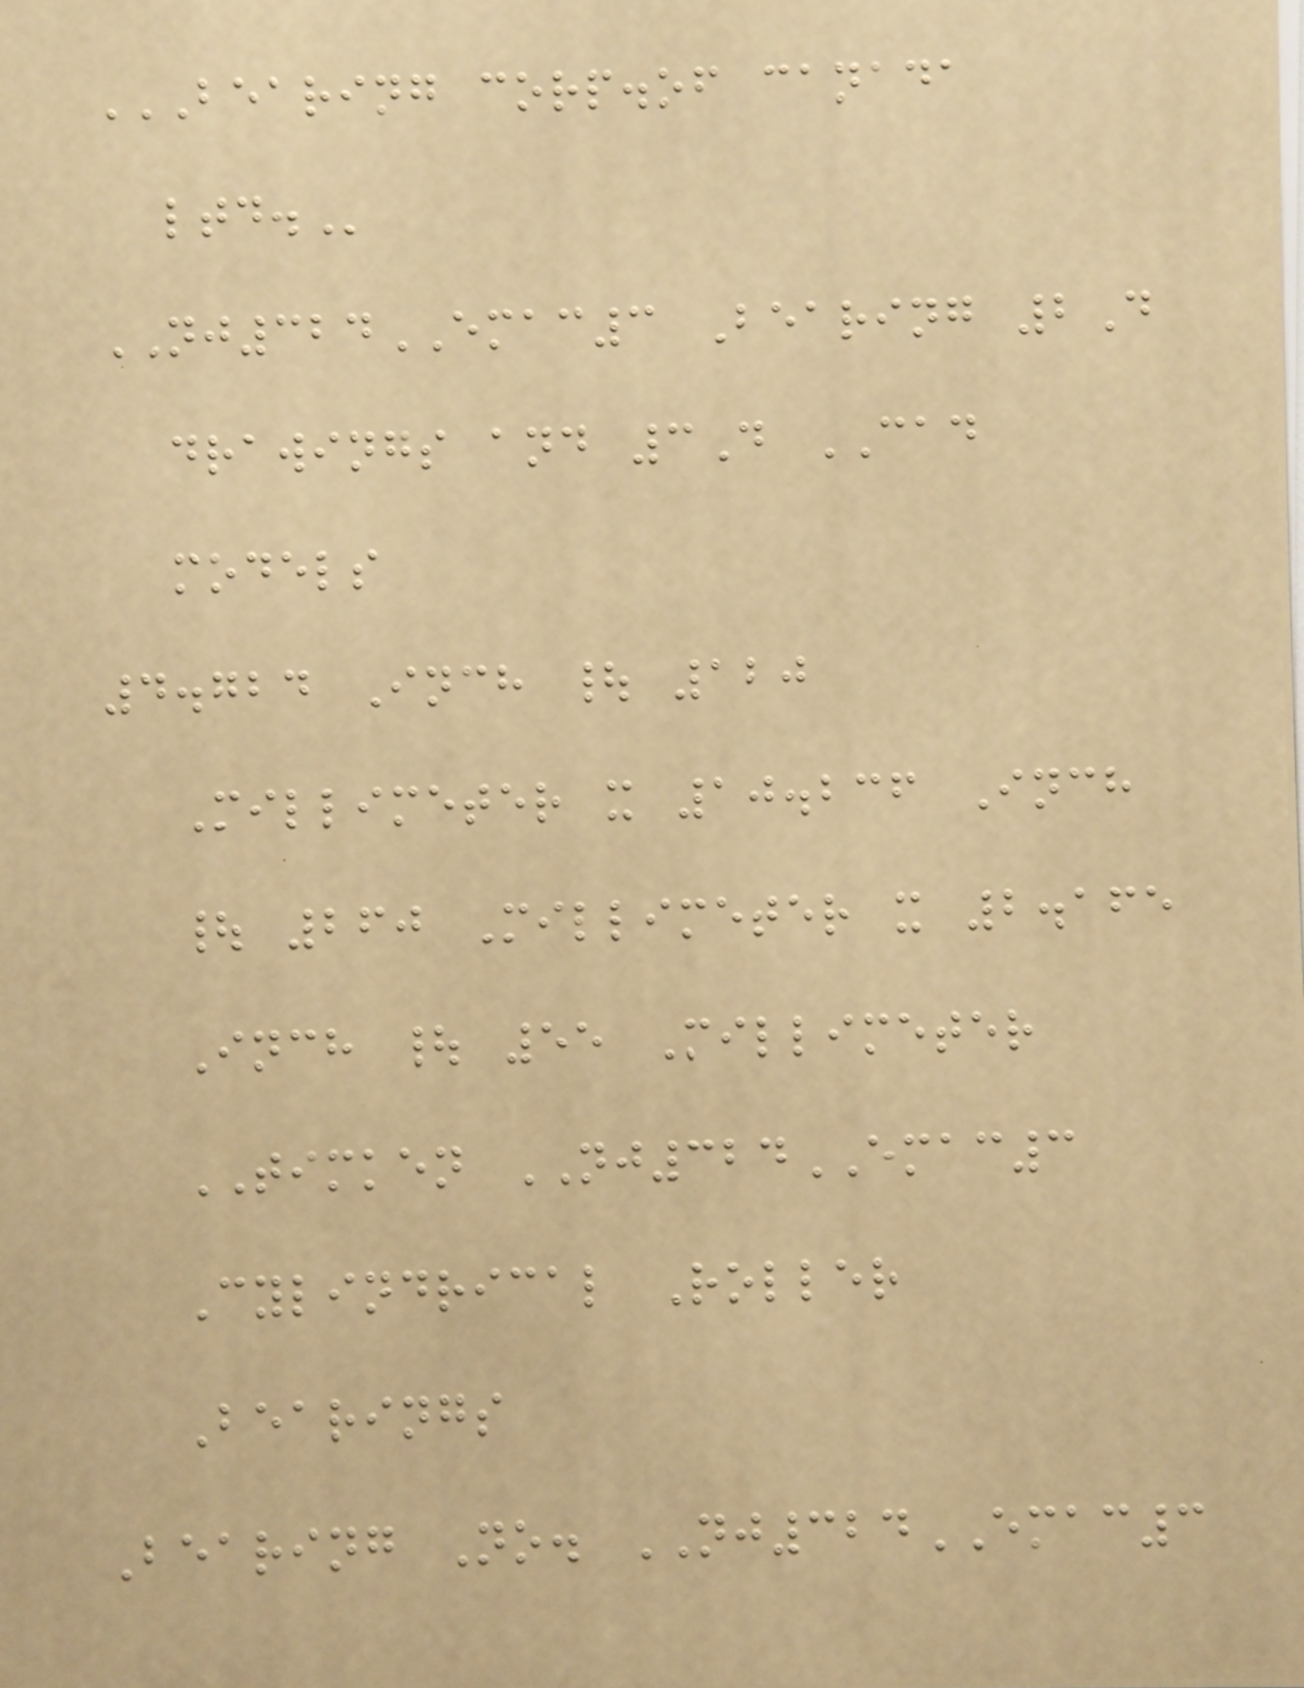BEARING CORP.OF CANADA
LTD.
NJ324EMAC3 Bearing 2D
drawings and 3D CAD
models
4.724 Inch | 120
Millimeter x 10.236 Inch
| 260 Millimeter x 2.165
Inch | 55 Millimeter
TIMKEN NJ324EMAC3
Cylindrical Roller
Bearings
Bearing No. NJ324EMAC3
